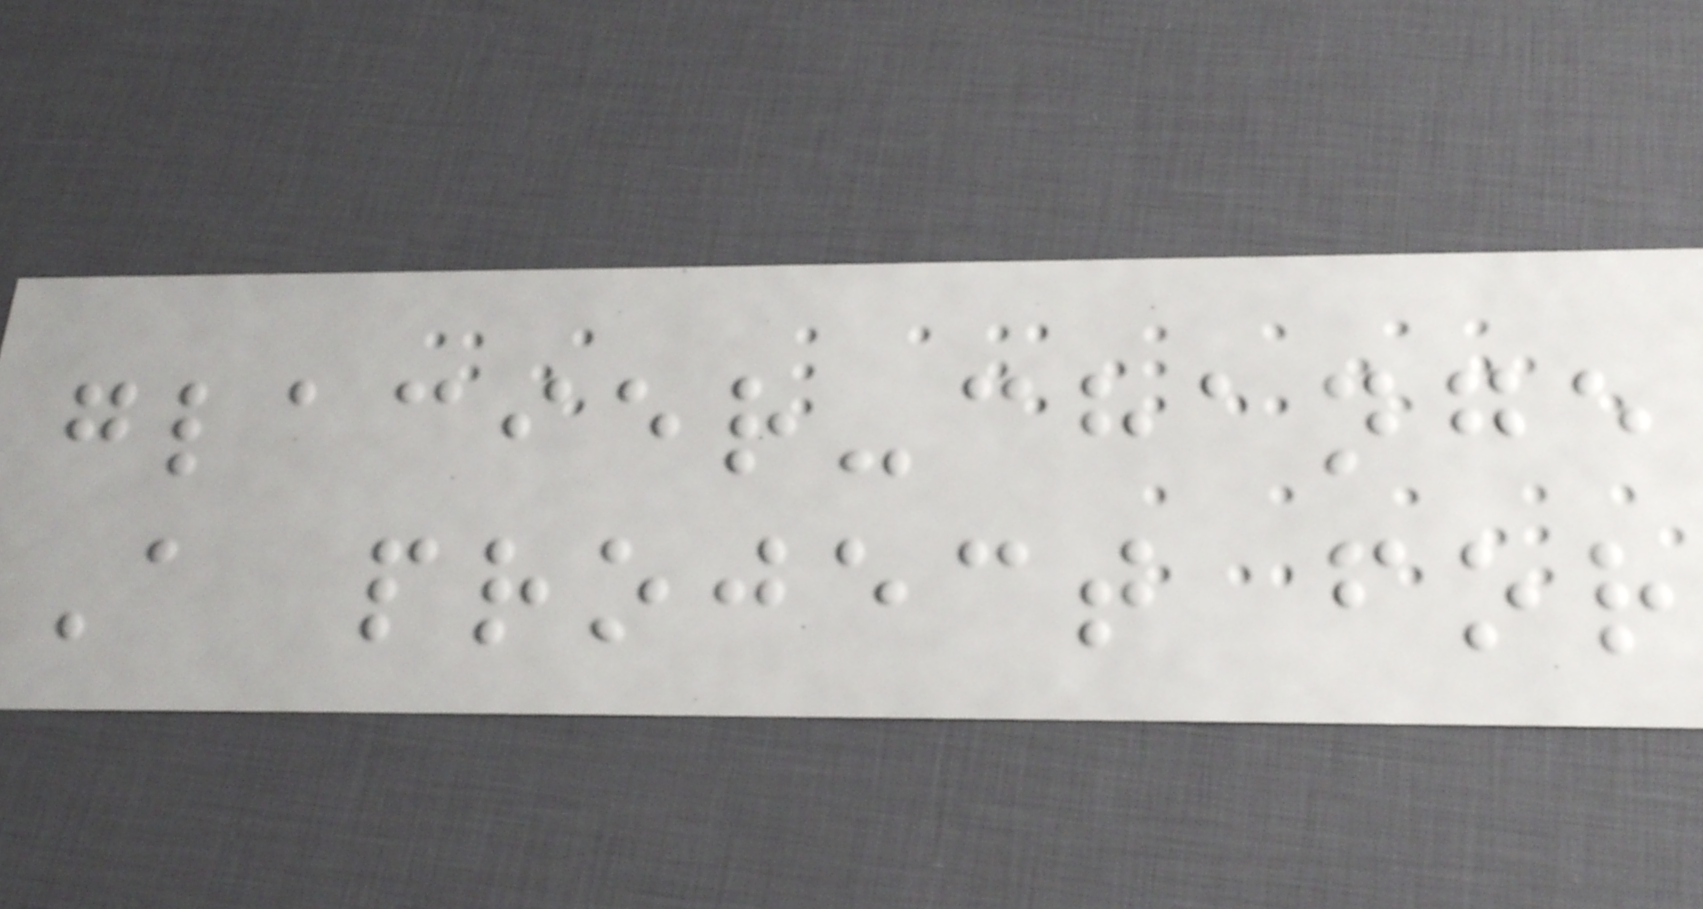glacier-change
A project for
